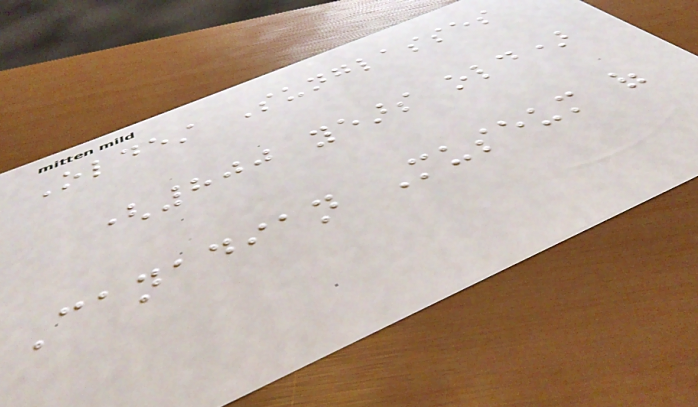Oldest Sunglasses
(800 years old)
Canadian Museum of
